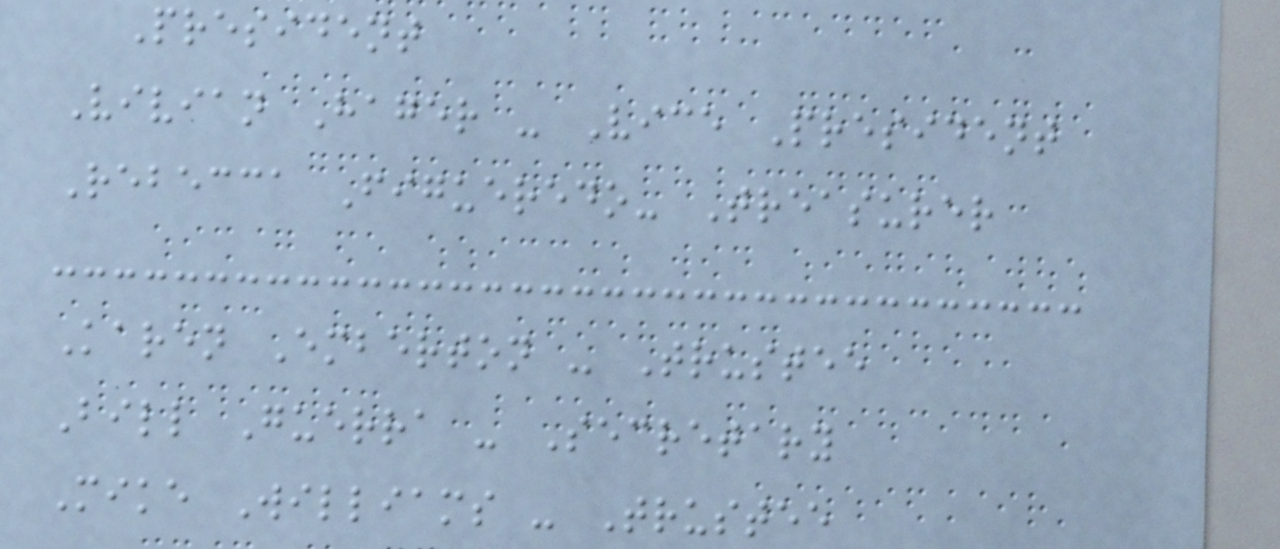President
Vivian Hager - Vice President
Rebecca Figueredo- Treasurer
Karen Emberton - Trustee
Bill Guerra - Secretary
Mike Williams - Trustee
